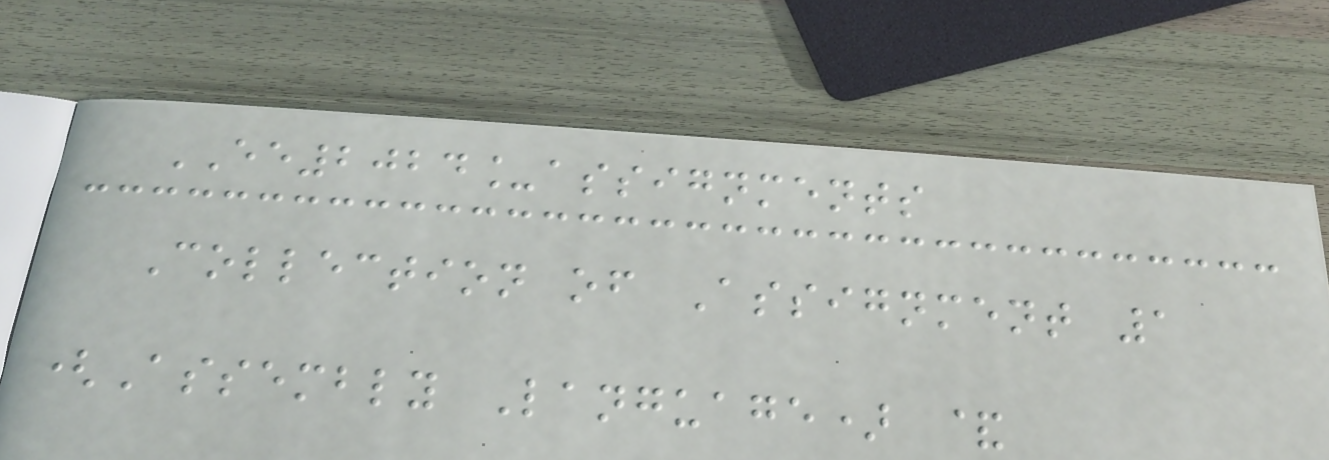EE2024_assignments
Collection of Assignment 1
(Assembly Language) &
